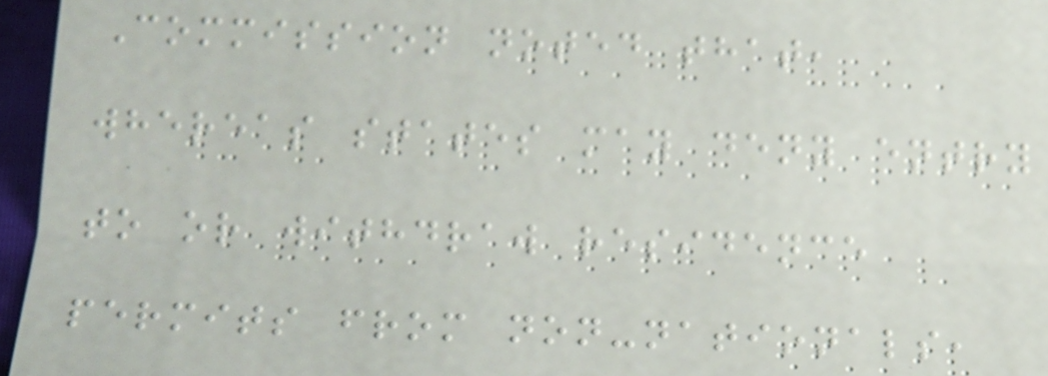Commission noted that,
whereas states may deny entry
to or withdraw residence
permits from non-nationals,
